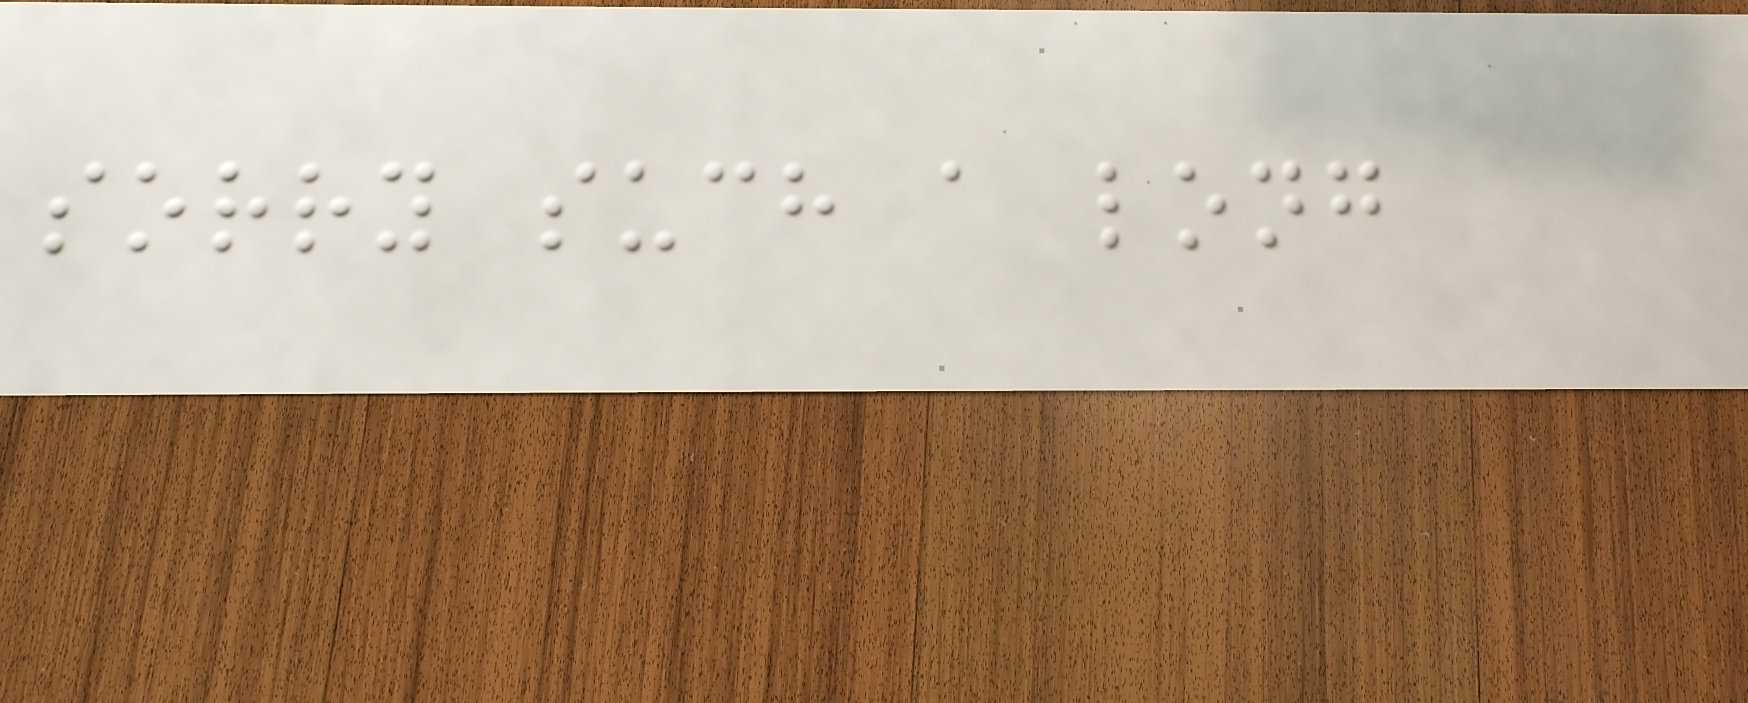sorry such a long
